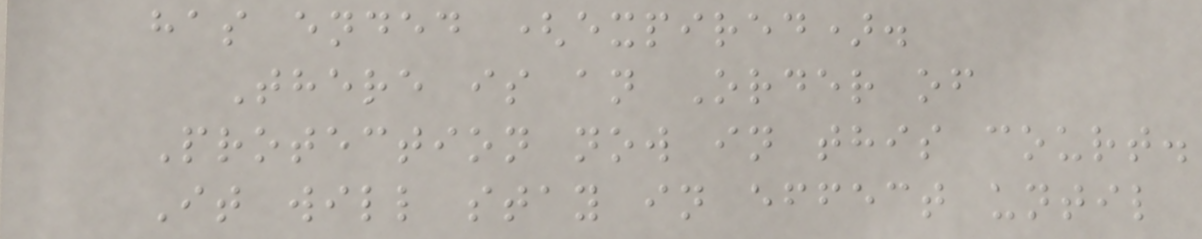has ended (expired).
There is an Order of
Protection now in this court.
It will stay in effect until
